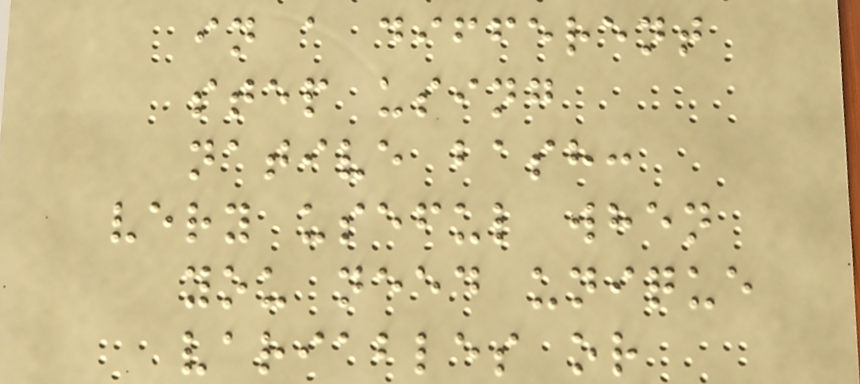in a different
step using
native bash:
very useful when
you need unique
variables or
